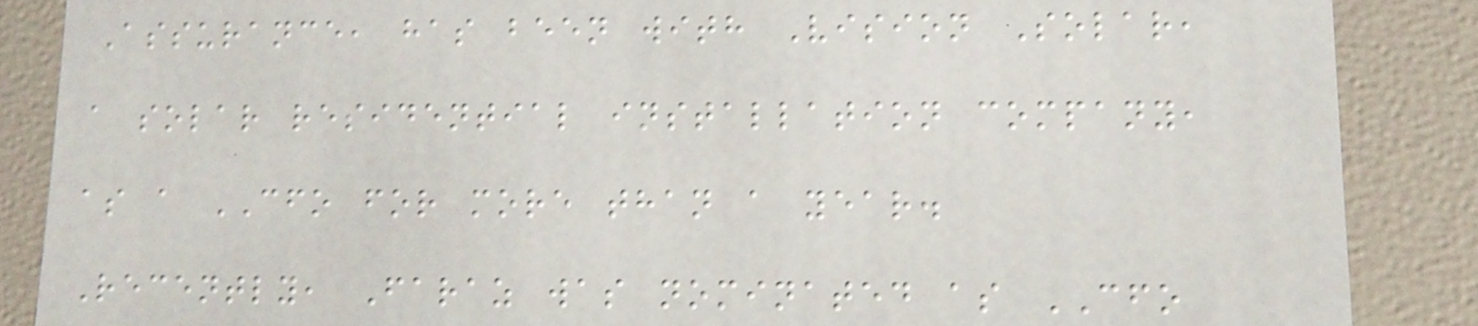Assurance, has been with Vision Solar,
a solar residential installation company,
as a CFO for more than a year.
Recently, Faraz was nominated as CFO
